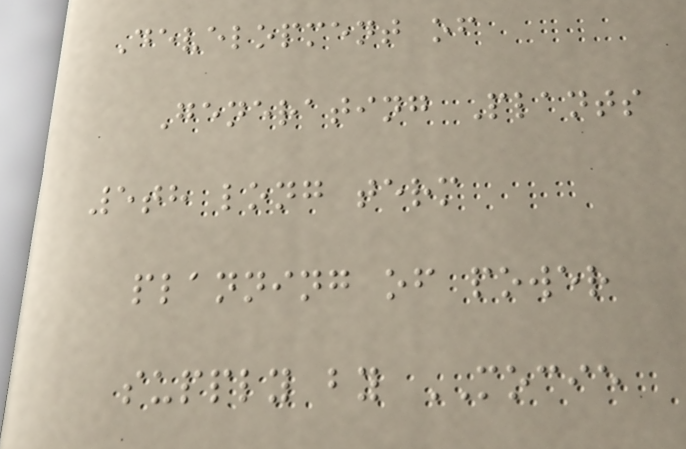Development of
Generating Plants
5th long term
planning of power
supply by MOCIE
